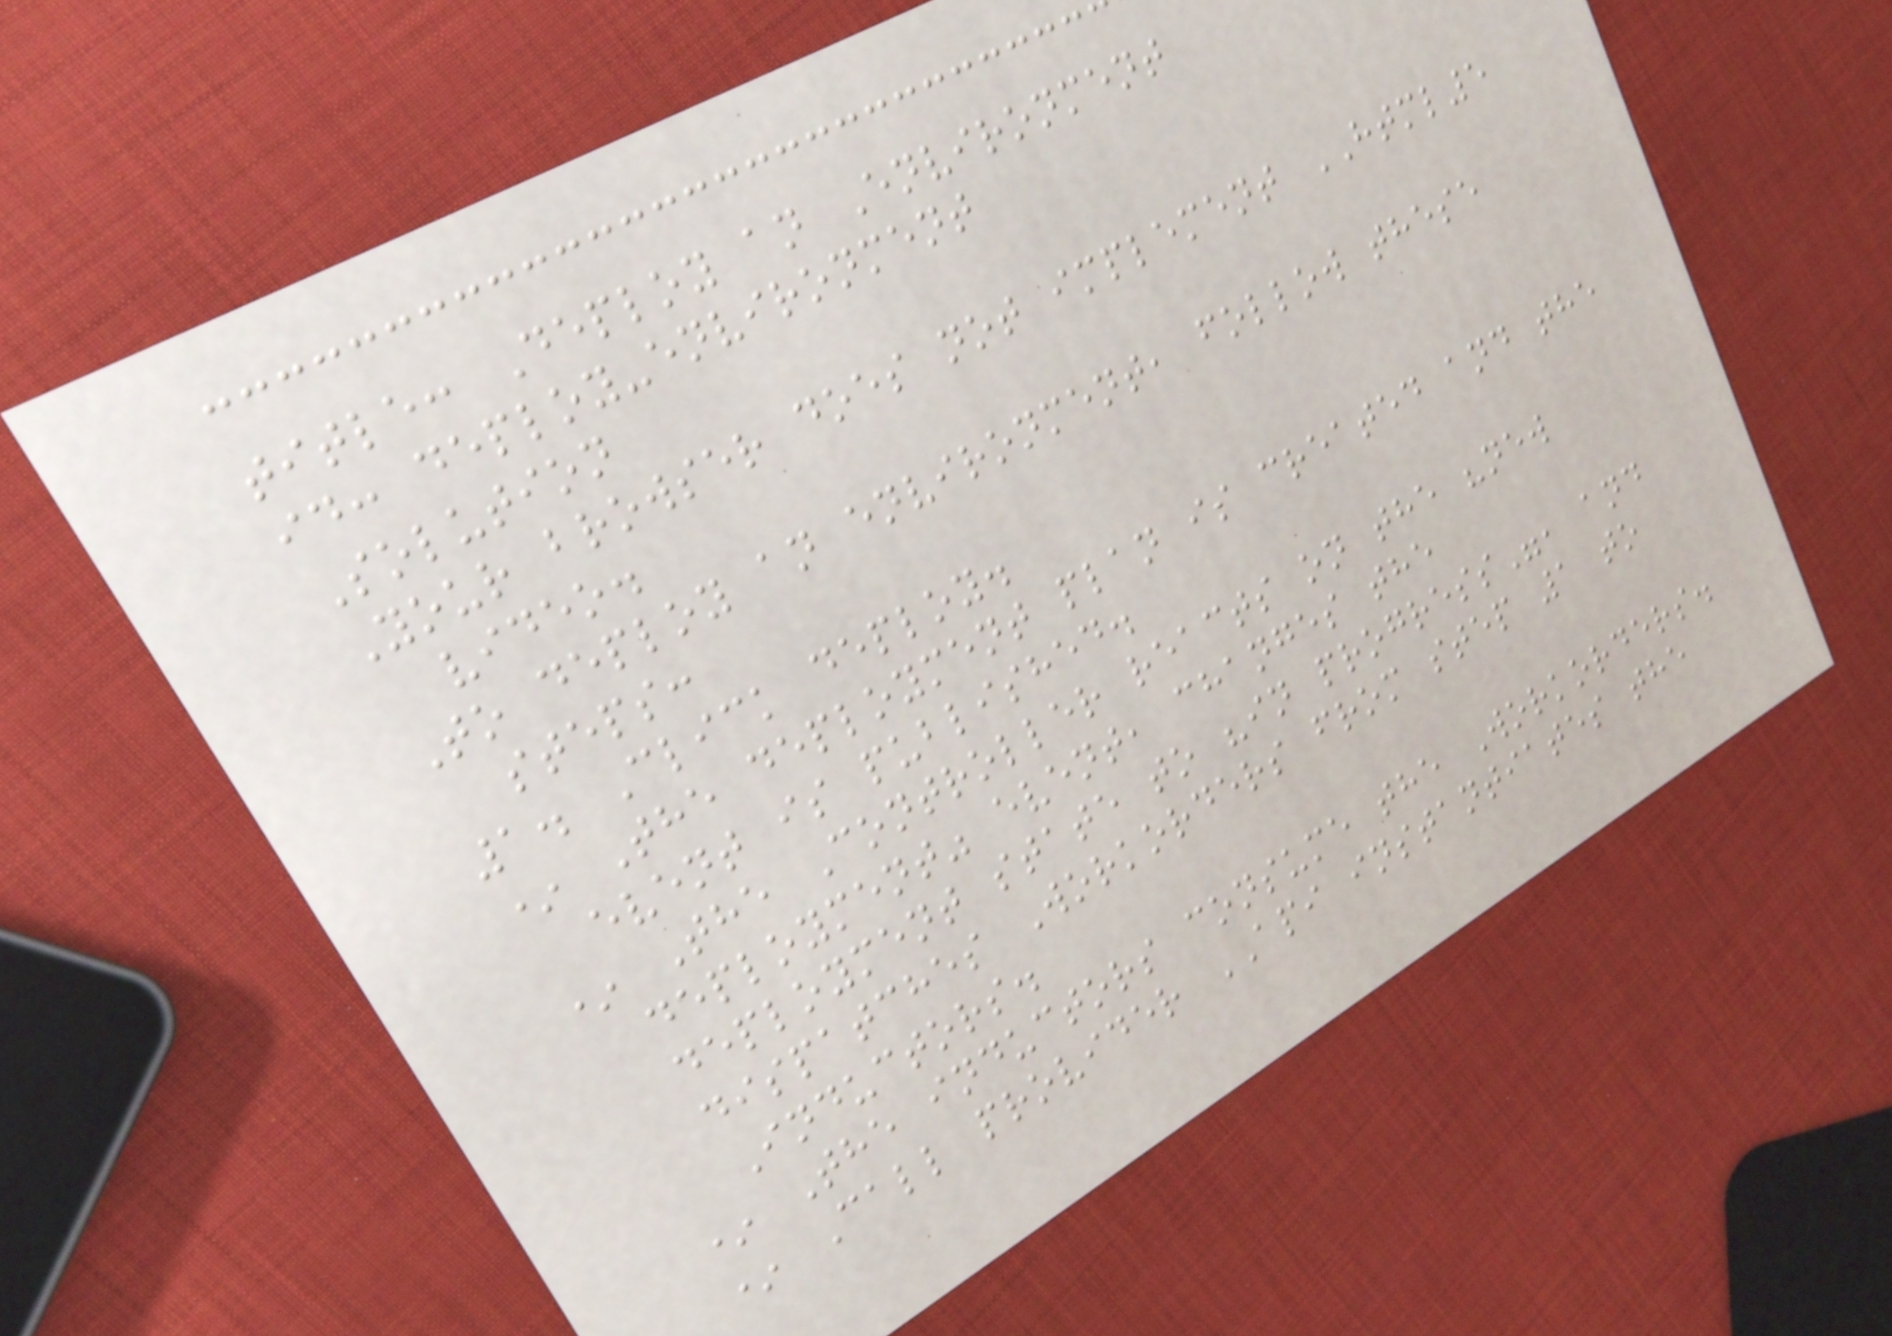title: Deploy an Environment
id: deploy-environment
Solution
Your browser does not implement HTML5
video.
To deploy an environment, follow these
steps:
1. Click deploy.
* The deployment plan is created and the
event is published.
* The Controller reacts on the "new
deployment" event, changes the
deployment state to "in progress", and
dispatches Workorders from step 1 to
Inductors.
* The inductors consume the Workorders.
* Call provider API instantiates the
